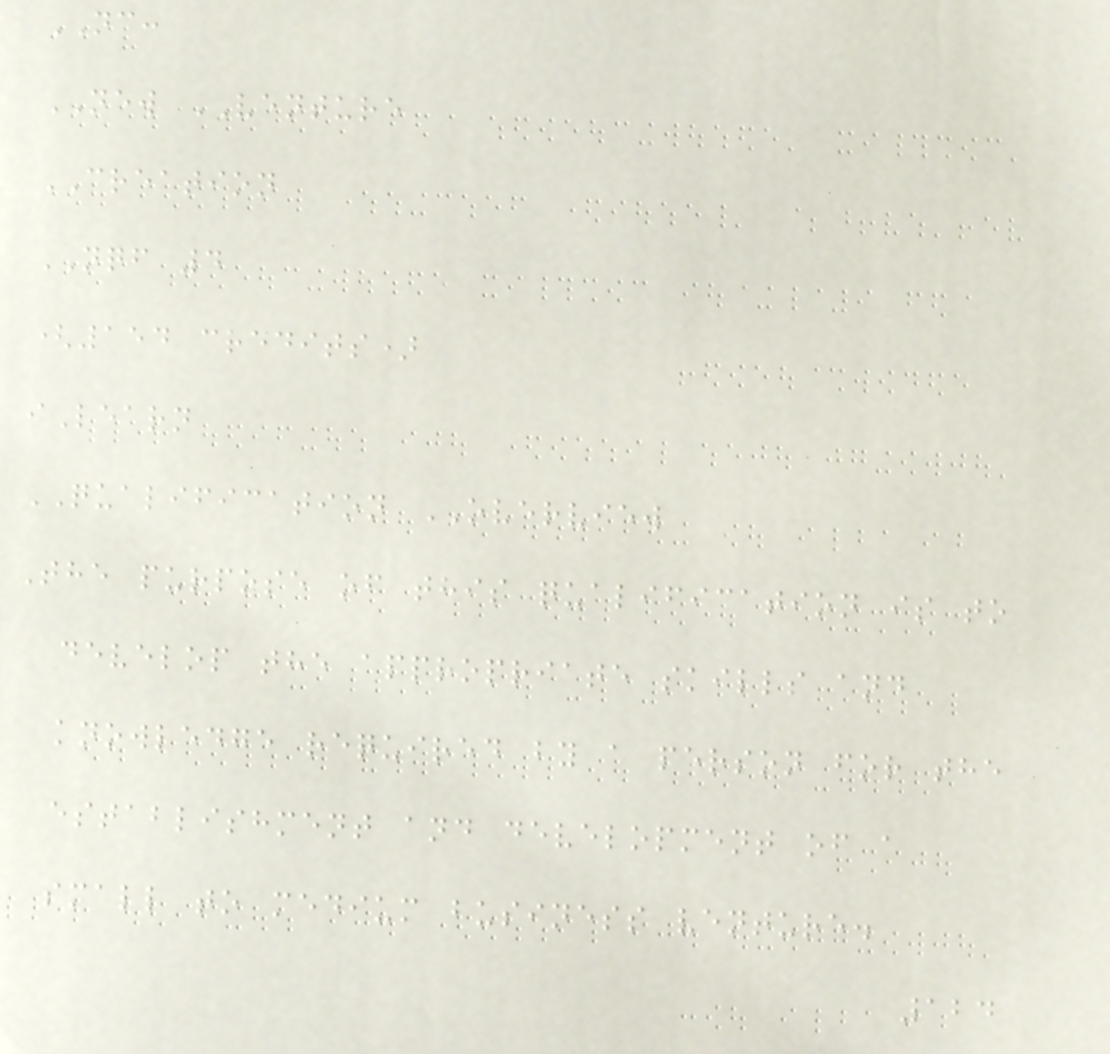NC:
NEW VENTURE
CREATION
NQF 4
(154 credits)
iLearn
QUALIFICATION OVERVIEW
The purpose of this qualification is to
develop the appropriate skills and
knowledge required by a person for the
establishment and development of a
small to medium business venture.
124
